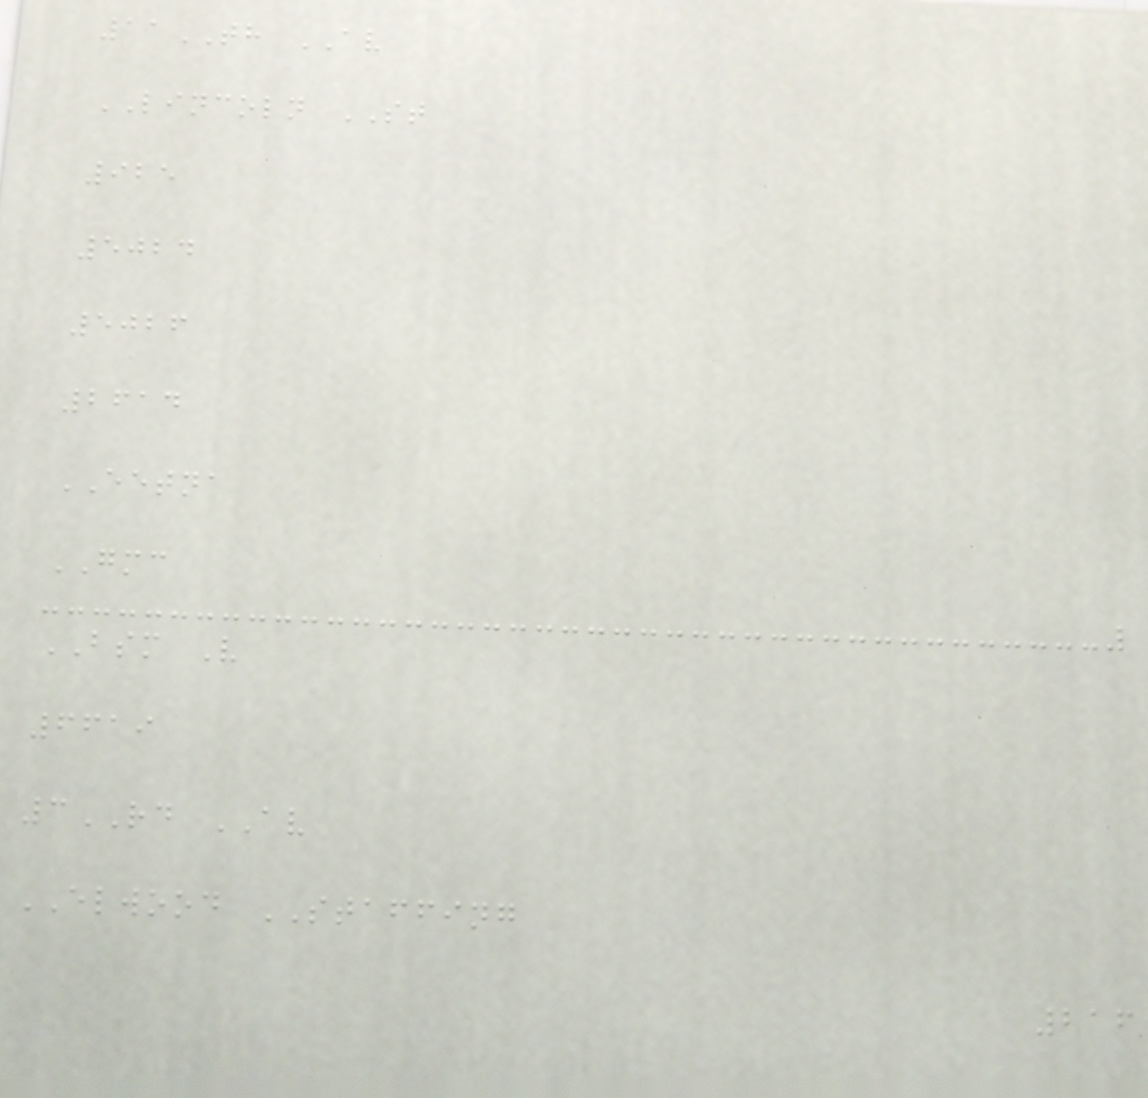11TH AV
LINCOLN ST
925
5024
5026
2614
EETNA
GMC
BSM V
6619
3RD AV
ELWOOD STAFFING
216
